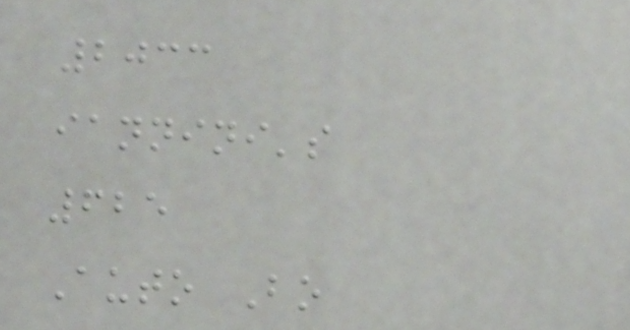2033
iannini's
625
Auto Bo
